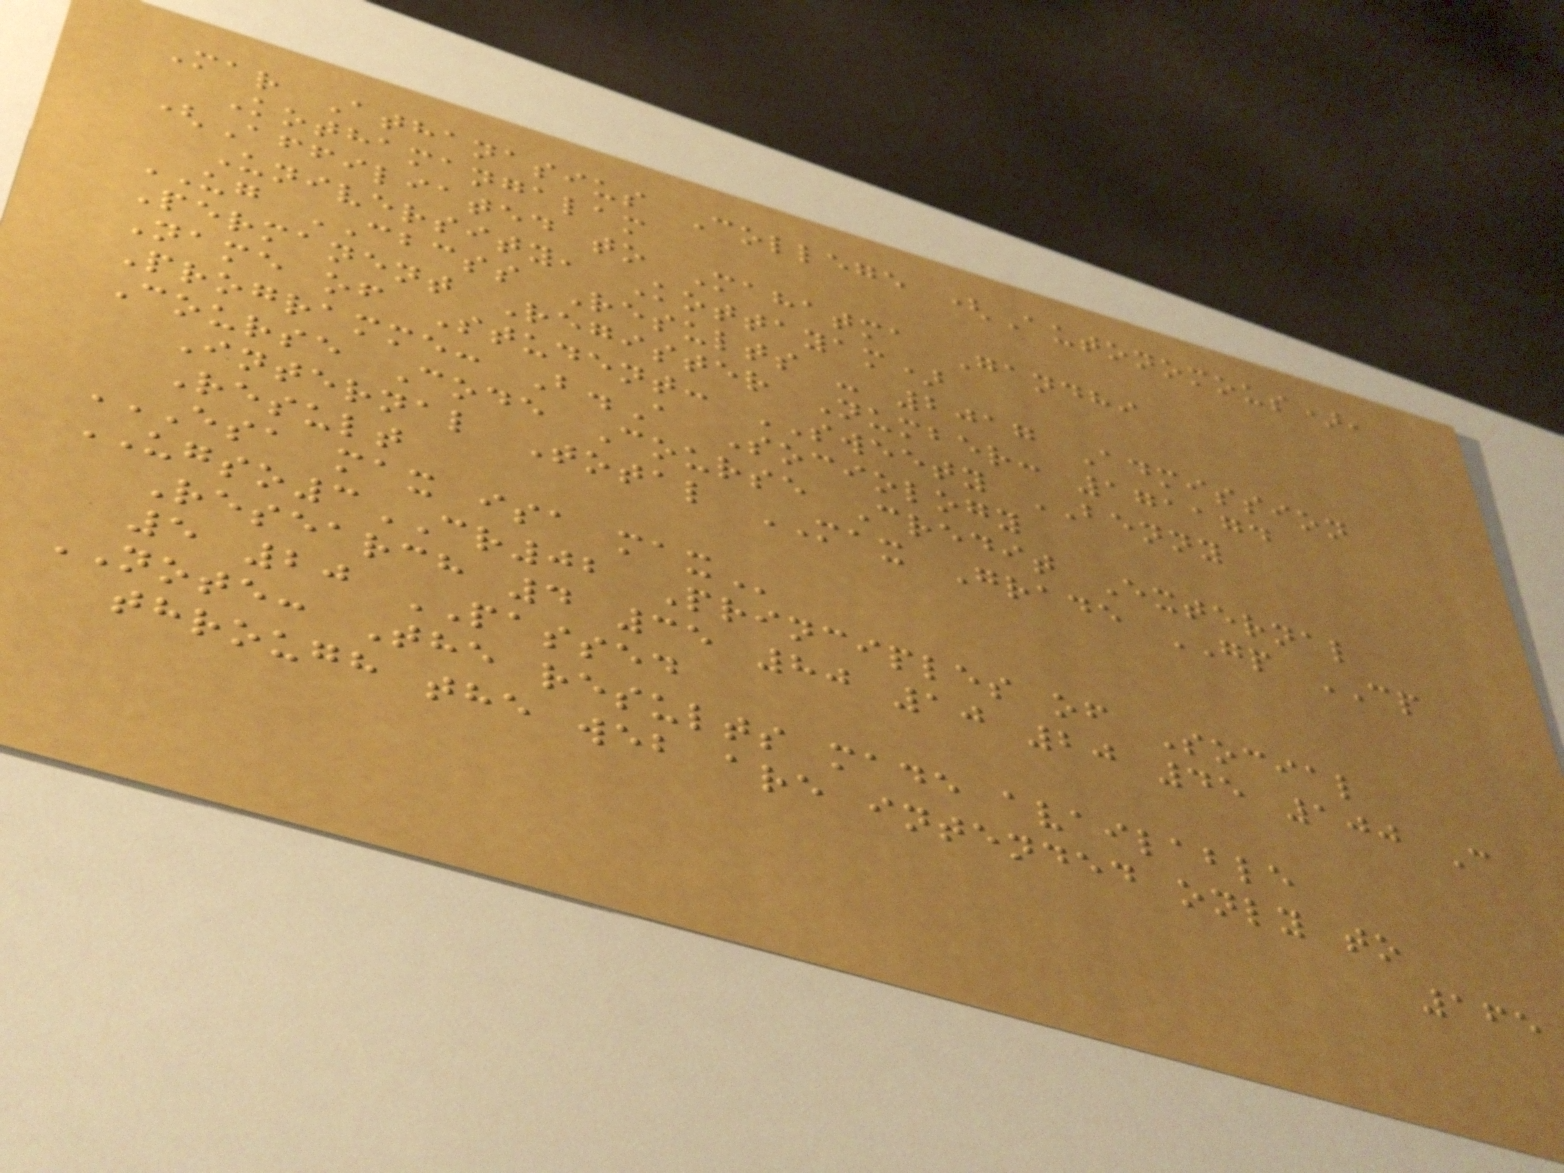Mar Athanasius College (Autonomous),
Kothamangalam
(Affiliated to Mahatma Gandhi
University, Kottayam)
UG CBCSS Results - 2017 Admission
Permanent Register Number: 171174
Name of Student: SWEETY BENNY
Programme: B.A Sociology
Course Code Course Credit External
Internal Total MAX Grade GP CP
Result
ESA MAX ISA MAX
UGSO3CR02 Principles of Social
Research 4 35 80 10 20 45 100 C
5 20 PASSED
NOTE: The results made available
through the web are intended only to
165
